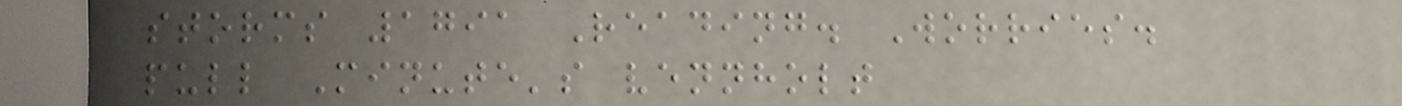storms 1791 Reading. Worries.
pull Minute's vennholt
